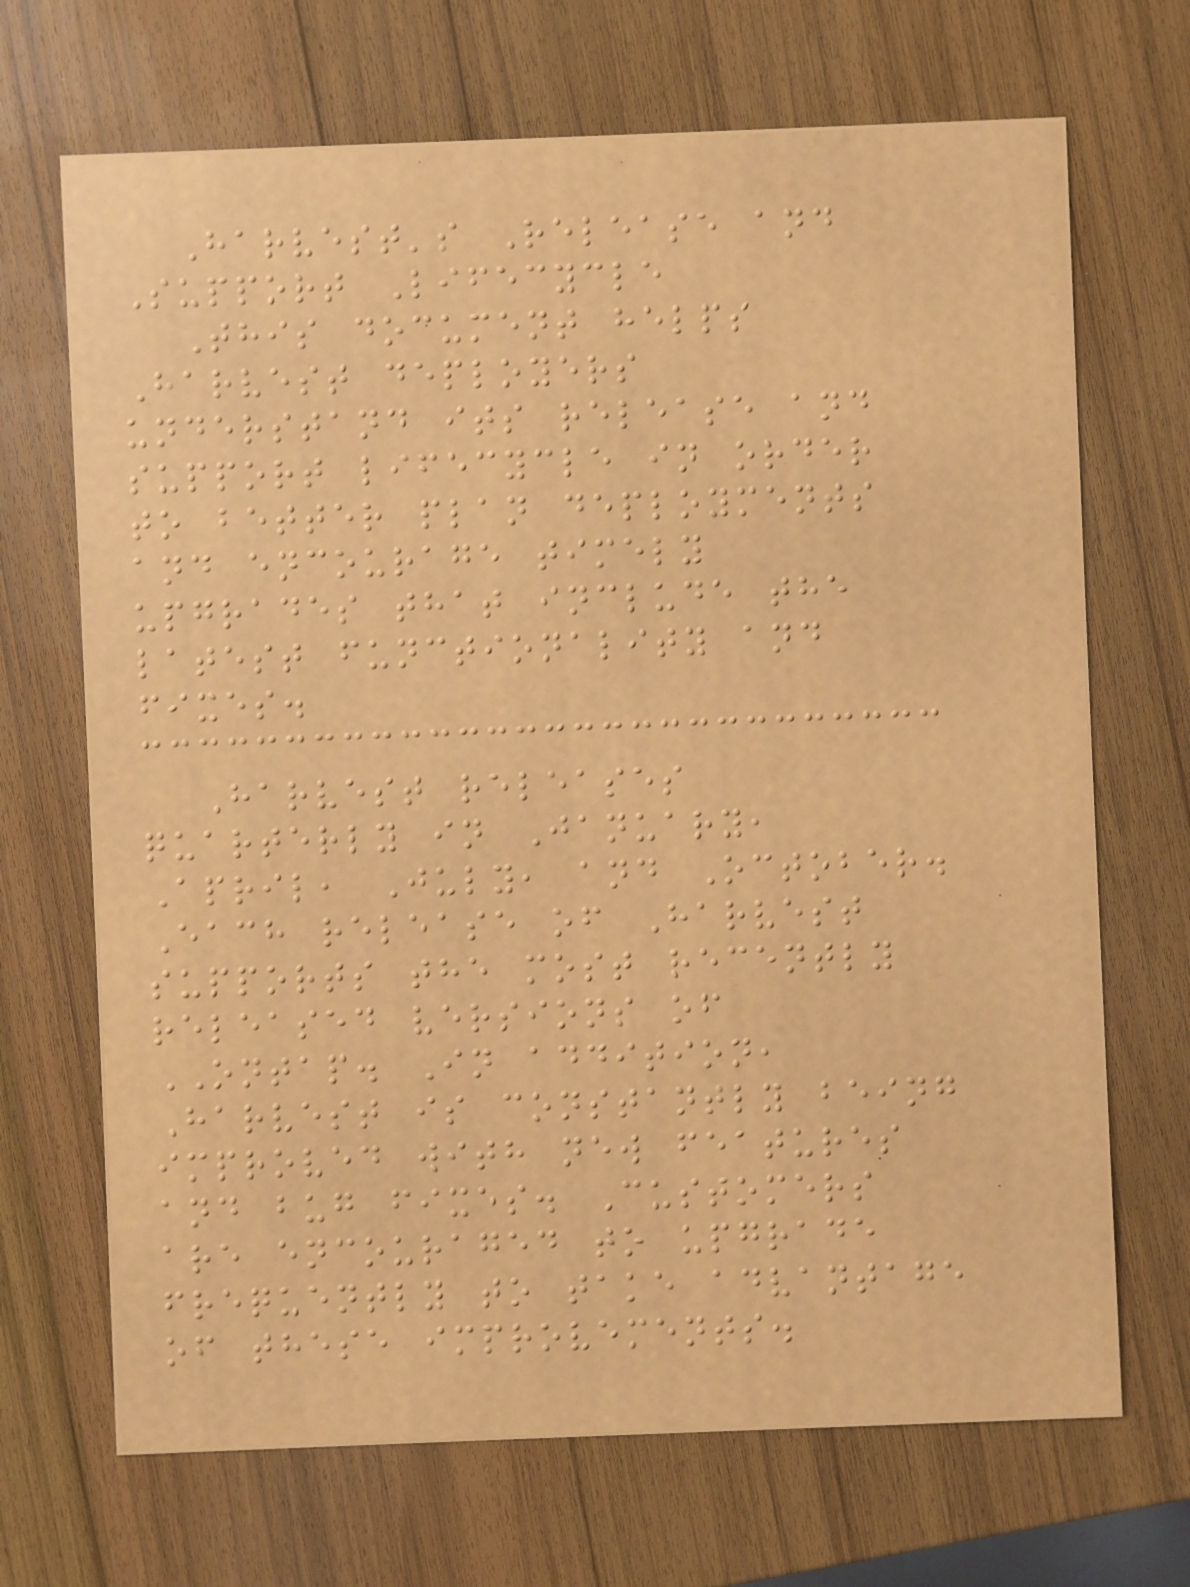Harvest's Release and
Support Lifecycle
This document helps
Harvest deployers
understand its release and
support lifecycle in order
to better plan deployments
and encourage timely
upgrades that include the
latest functionality and
fixes.
Harvest releases
quarterly in January,
April, July, and October.
Each release of Harvest
supports the most recently
released versions of
ONTAP. In addition,
Harvest is constantly being
improved with new features
and bug fixes. Customers
are encouraged to upgrade
frequently to take advantage
of these improvements.
